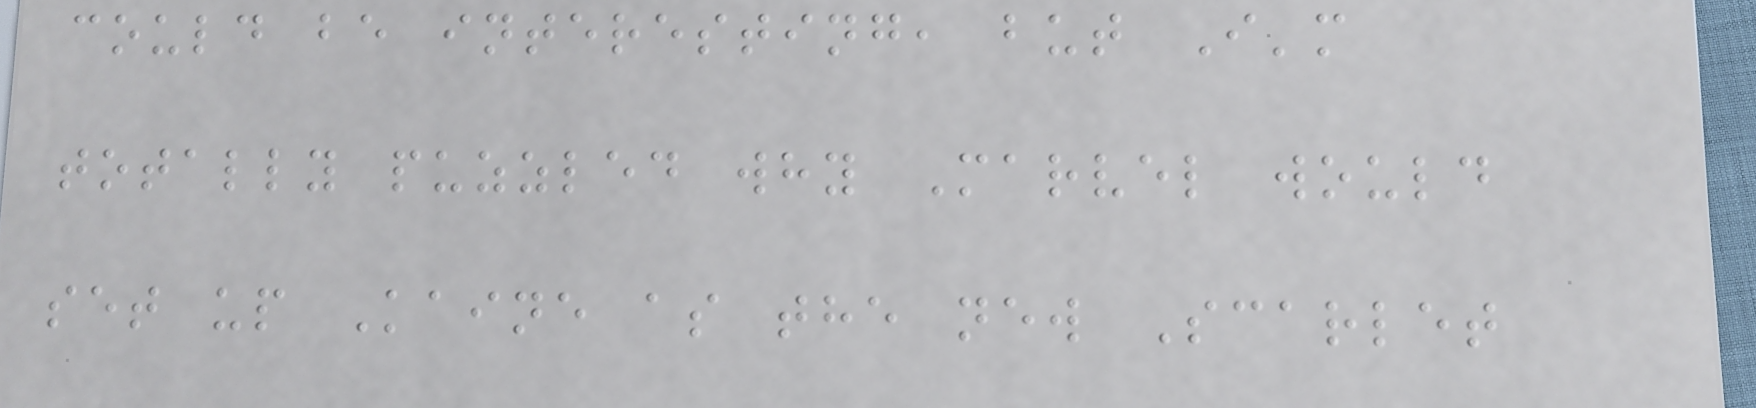could be interesting, but I'm
totally puzzled why Marvel would
set up Kaine as the new Scarlet
